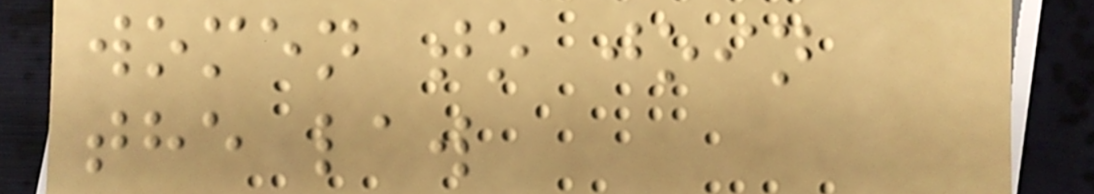women to join
the law
